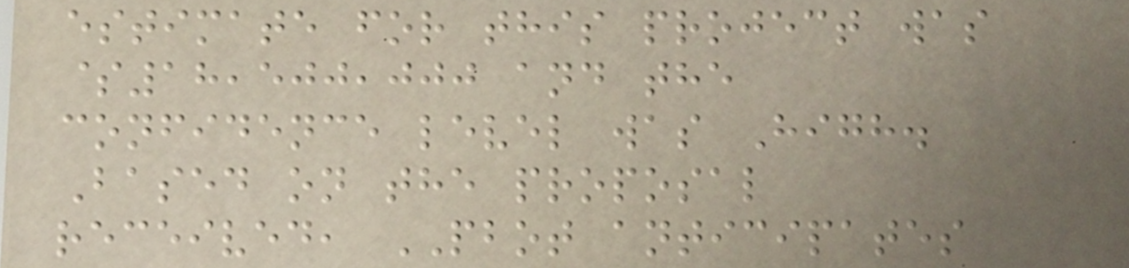estimate for this project was
$18,500,000 and the
confidence level was High.
Based on the proposal
received, PBOT anticipates
